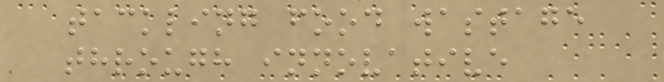tackling food wastage
through innovative
